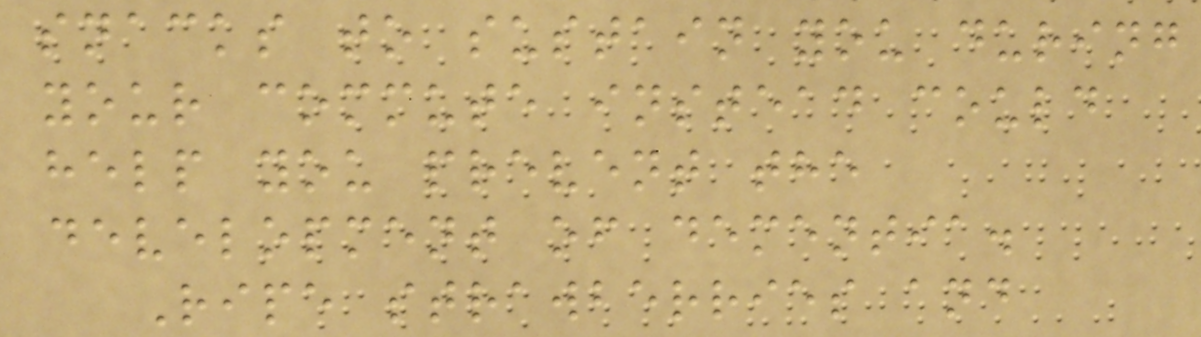snacks to sustain you during
your commute instead could
help you prevent the
development of dementia.
Ripe strawberries and
